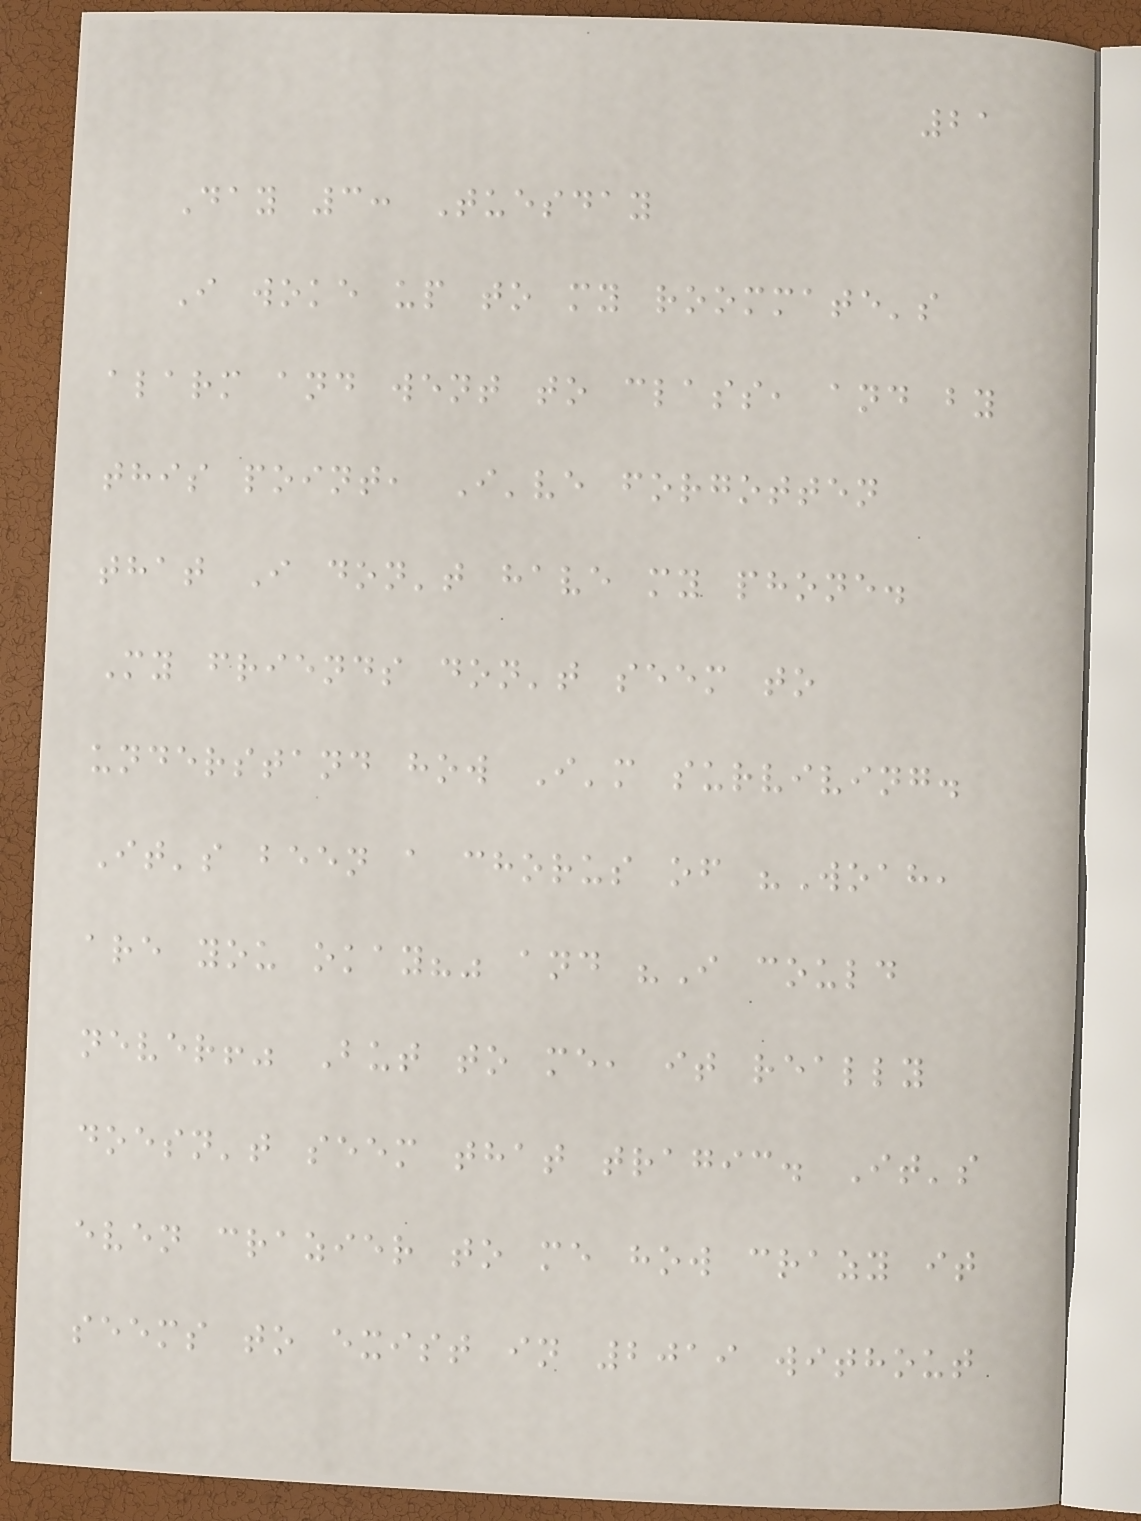21
Day 3: Tuesday
I woke up to my roommate's
alarm and went to class, and by
this point, I've forgotten
that I don't have my phone.
My friends don't seem to
understand how I'm surviving.
It's been a chorus of "Woah,
are you okay?" and "I could
never!" But to me, it really
doesn't seem that tragic. It's
even crazier to me how crazy it
seems to exist in 2019 without
